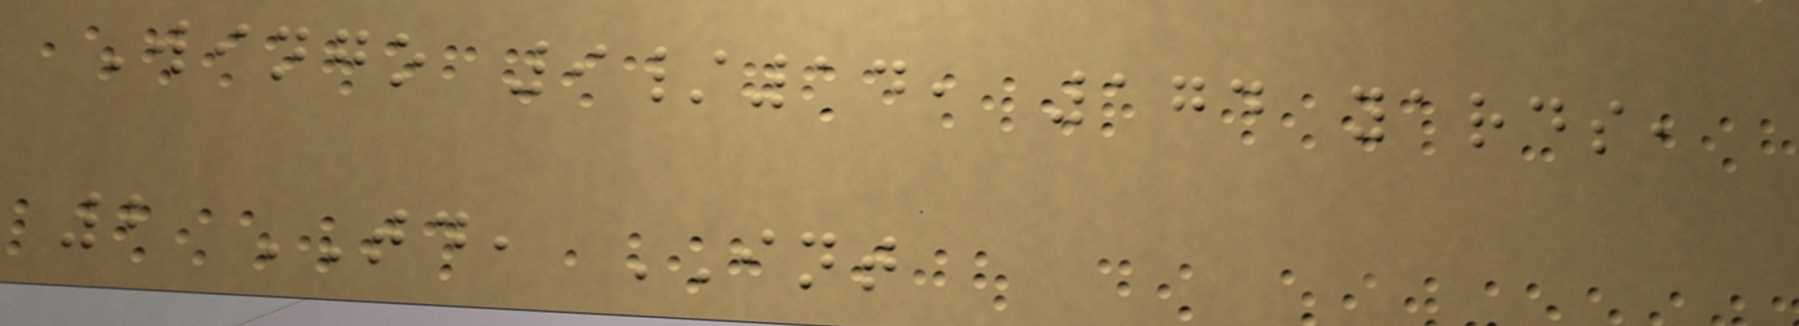Wingo 9/14, 174 yards,
2 TD, INT
